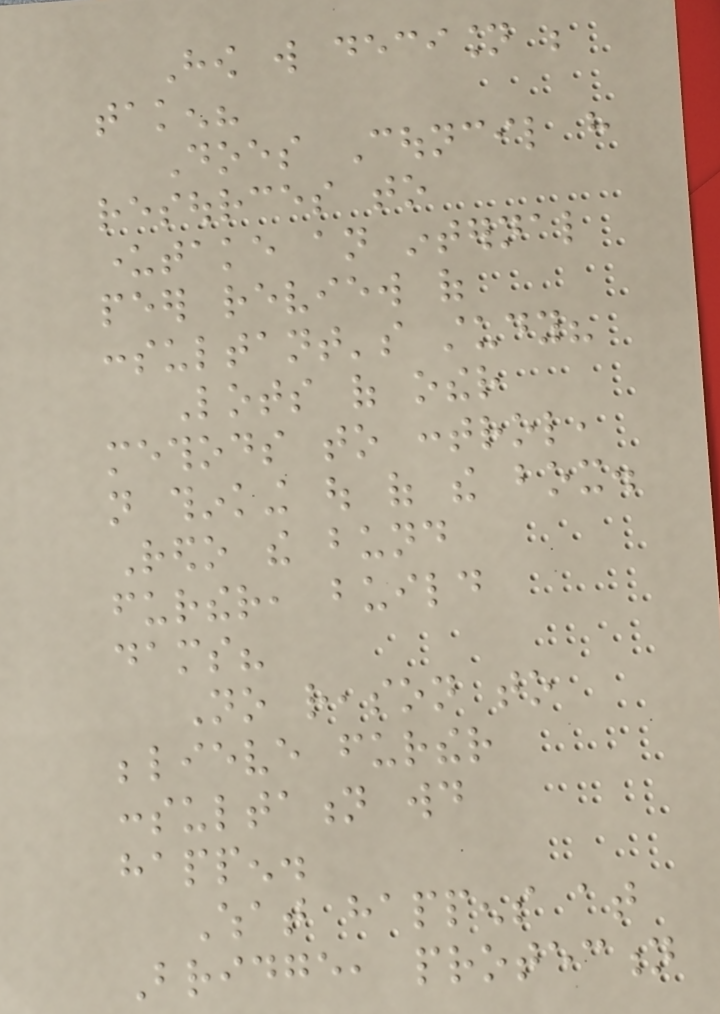How will decision be
taken?
Does Council have
resources to
undertake an internal
peer review of
consultant's study?
Lots of other
methods to control,
not thinking out of the box.
Redo the bund
further, build
dams?
No reason to
believe further
consultation would
happen.
What happens at
Bridge, protection
